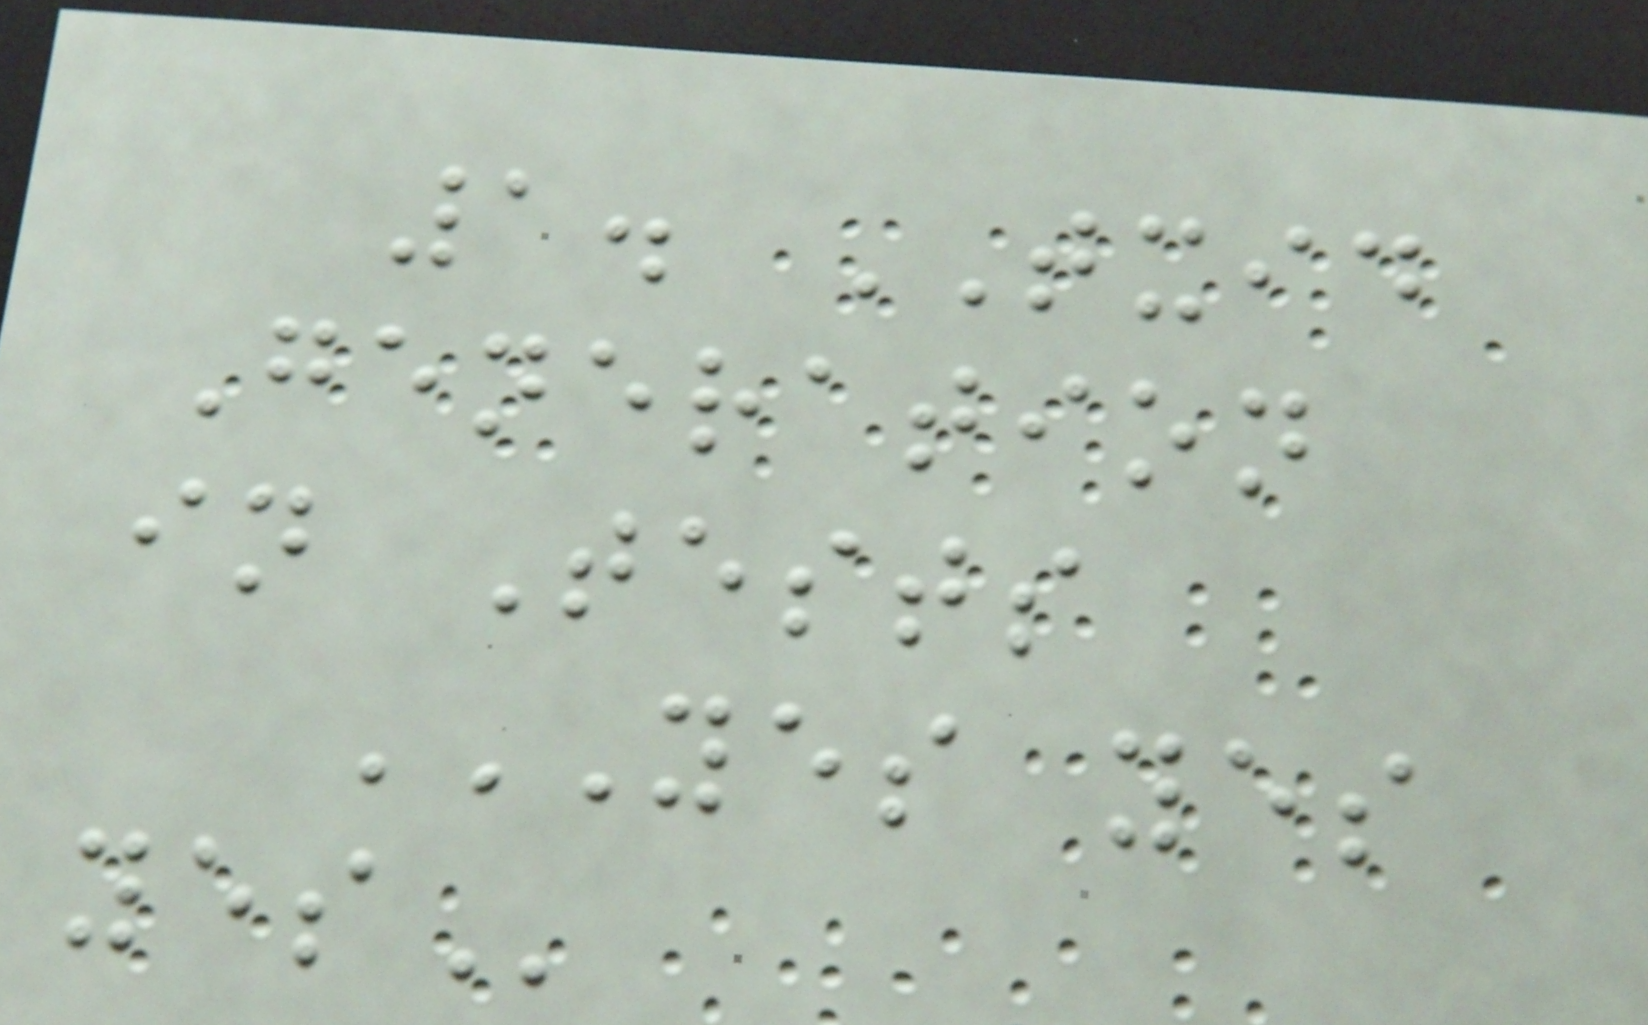1. TXID
Generation
in Tests
YES YES
YES
